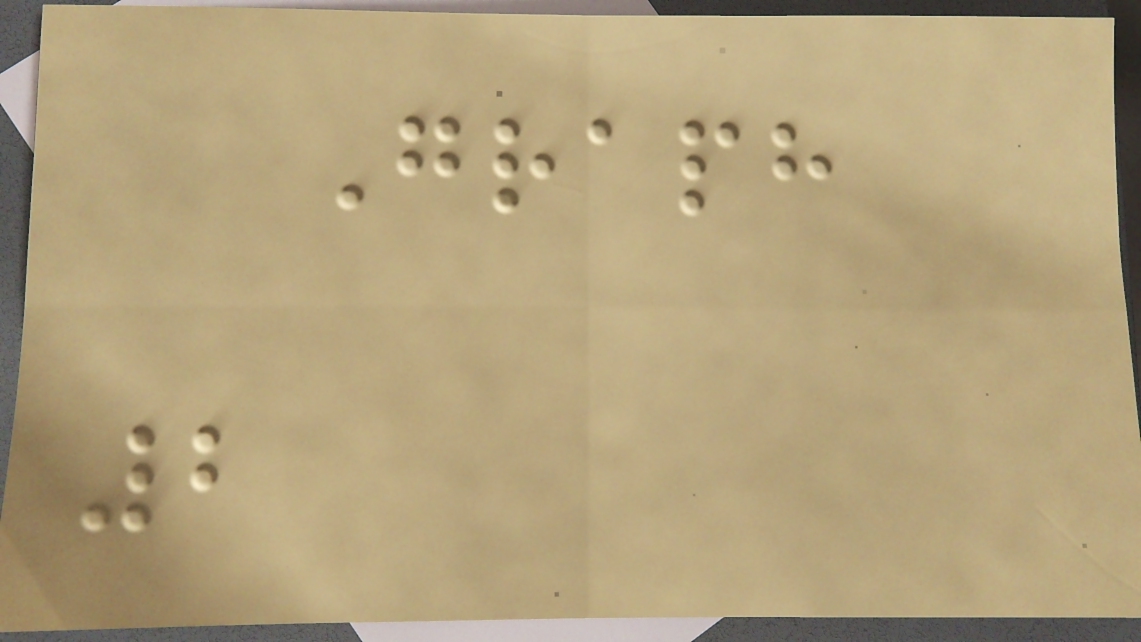Graph
2
